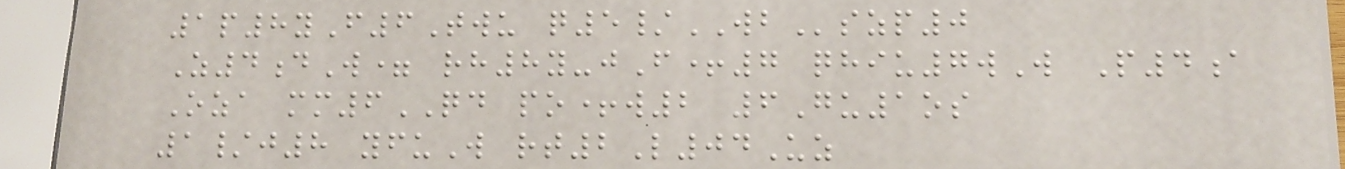1p8yF6Twu q5/WBszp0
Z4dW= rh8y-jF+7 qhiu7wW P4a
Oza mm6QD po+w2 6Gu1os
1/j8 yfuW rt2L04Uz
